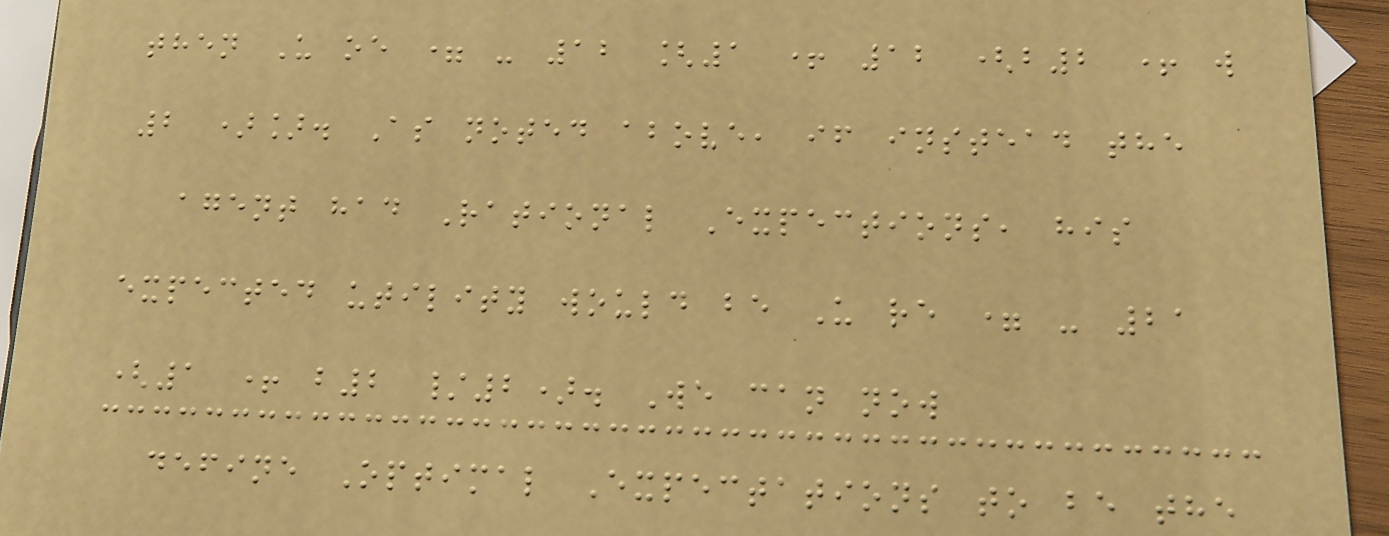then U oe = - 12 [1 + 12 (b2 + w
2 )]. As noted above, if instead the
agent had Rational Expections, his
expected utility would be U re = - 21
(1 + b2 /2). We can now
define Optimal Expectations to be the
